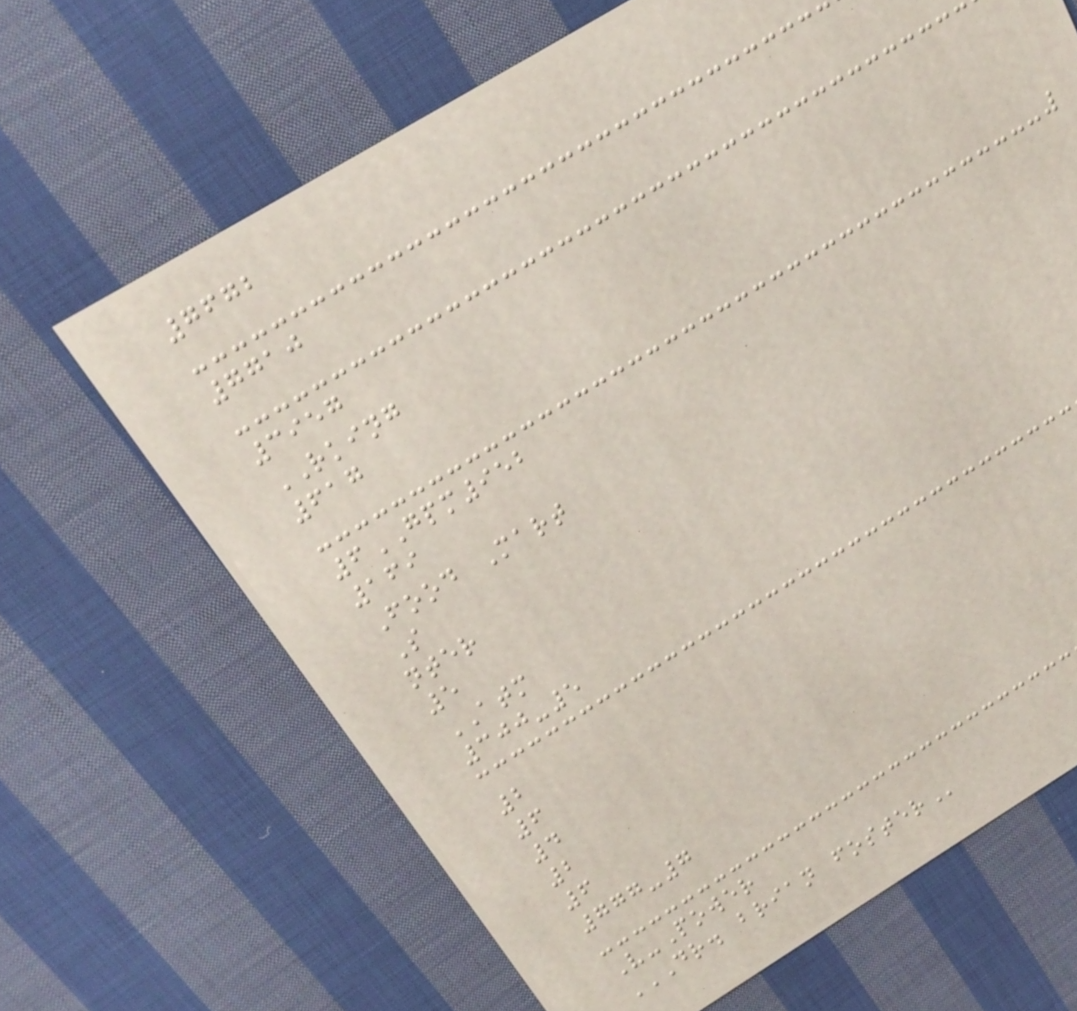7672
7710
3957
RKING
617
6GPM952
169
Food Mart
S
nter
5
ATM
300-5
2
6
4
2
6
777-7
V-Power
DR. BRIAN FOSTER
